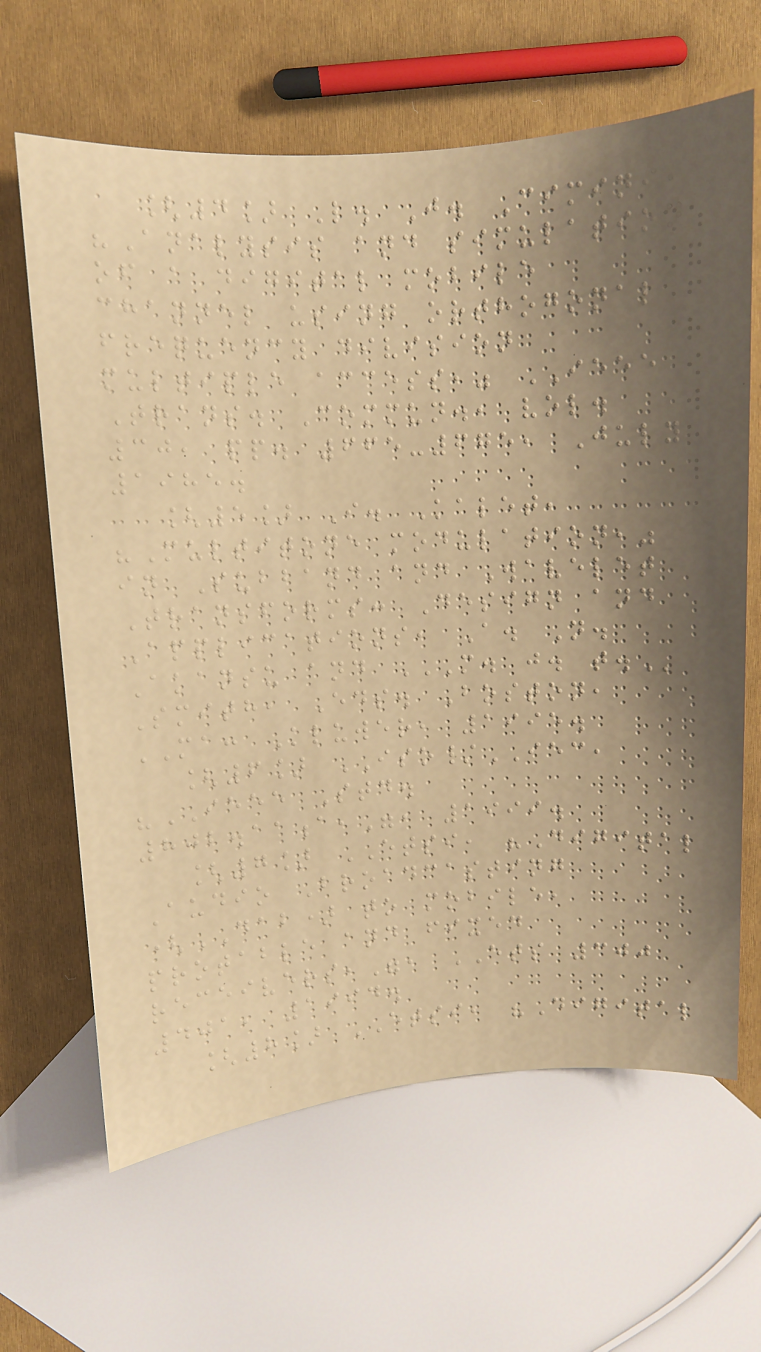[4] L. J. Cimini,
"Analysis and simulation
of a digital mobile
channel using orthogonal
frequency division
multiple access," IEEE
Trans. Commun., vol.
30, pp. 665-675, July
1985.
[5] I. Kalet,
"Multitone modulation,"
in Subband and Wavelet
Transforms: Design and
Applications, A. N.
Akansu and M. J. T.
Smith, Eds. Boston,
MA: Kluwer, 1995.
[6] ISO/IEC,
"IEEE Std.
802.11a,", 1999.
[7] ETSI, "Digital
Audio Broadcasting
(DAB) to mobile,
protable and fixed
receivers,", ETS 300
401, 1994.
[8] ETSI, "Digital
